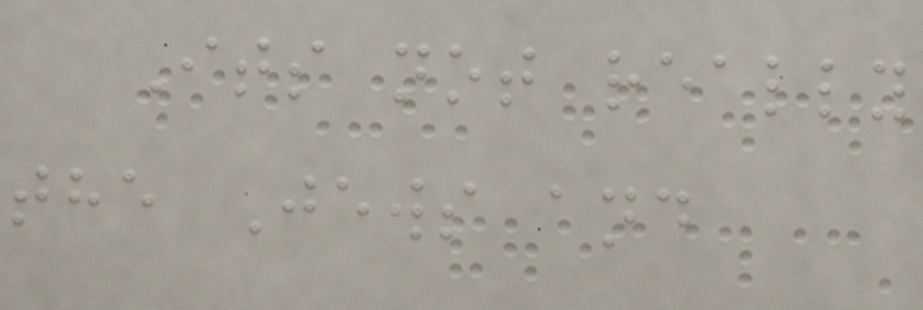Its not really
the Jews and
